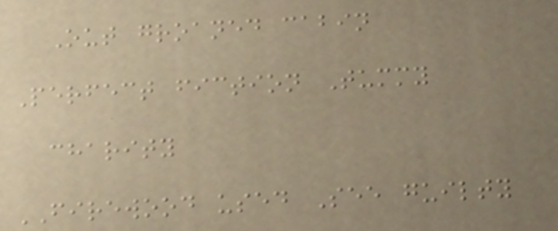Out groaned cabin
Perfect fiction Tummy
charity
FIREWOOD used See guilty
